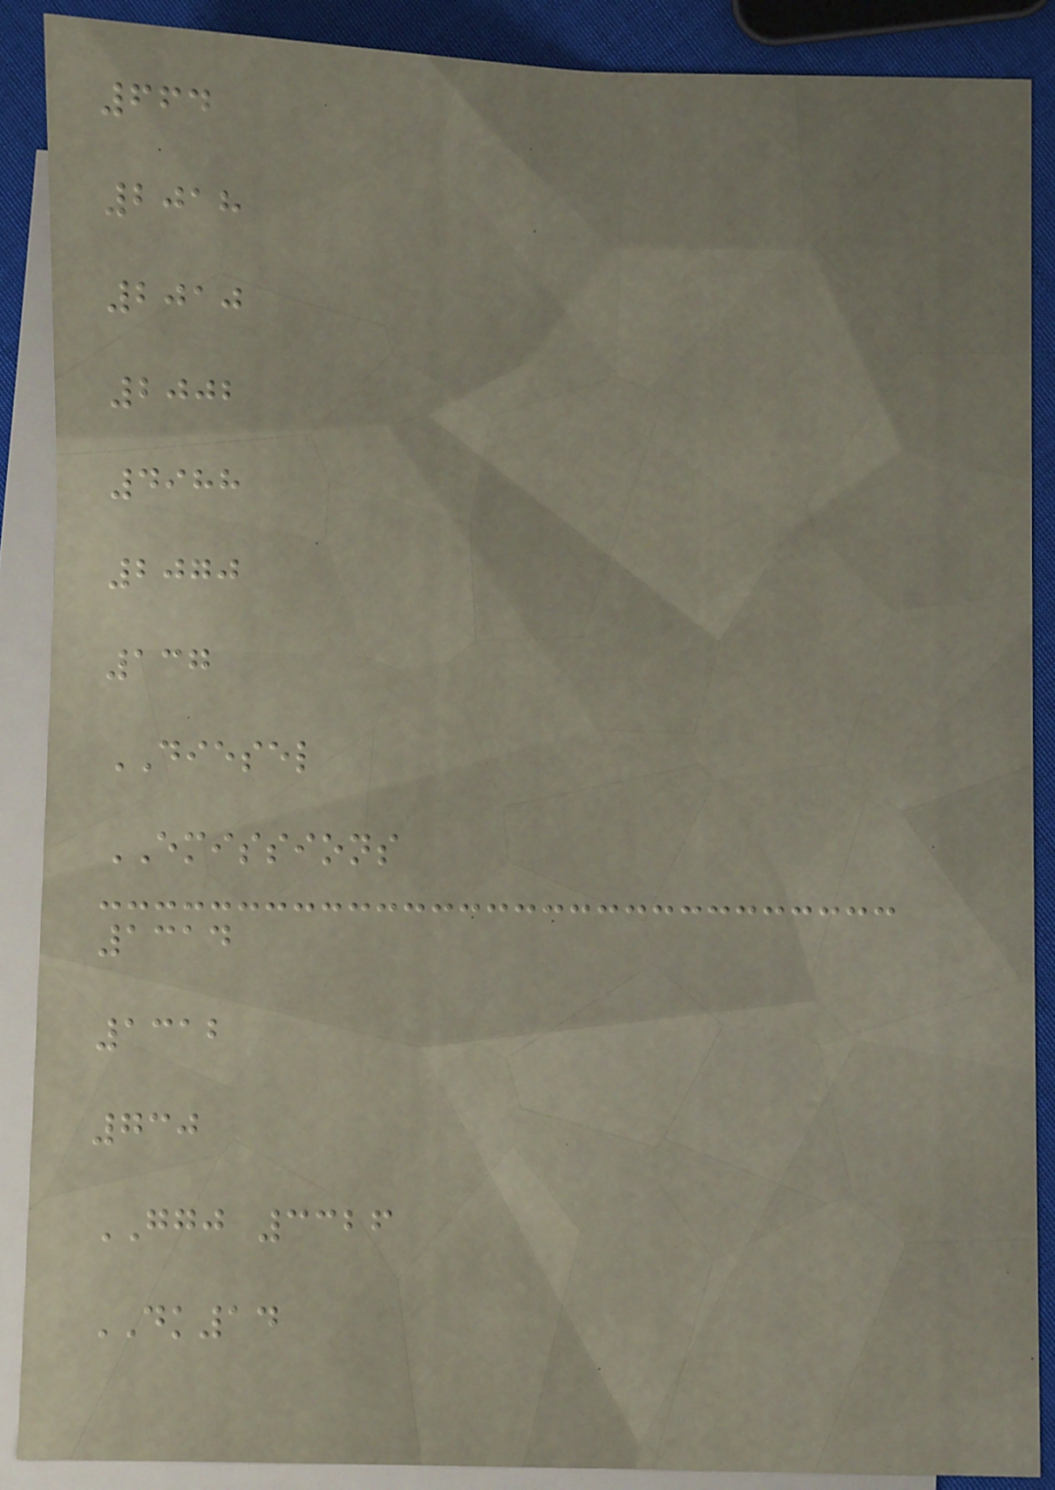664
2018
2010
2002
4988
2070
137
DIESEL
EMISSIONS
1314
1312
730
GGJ 3326
DK14
